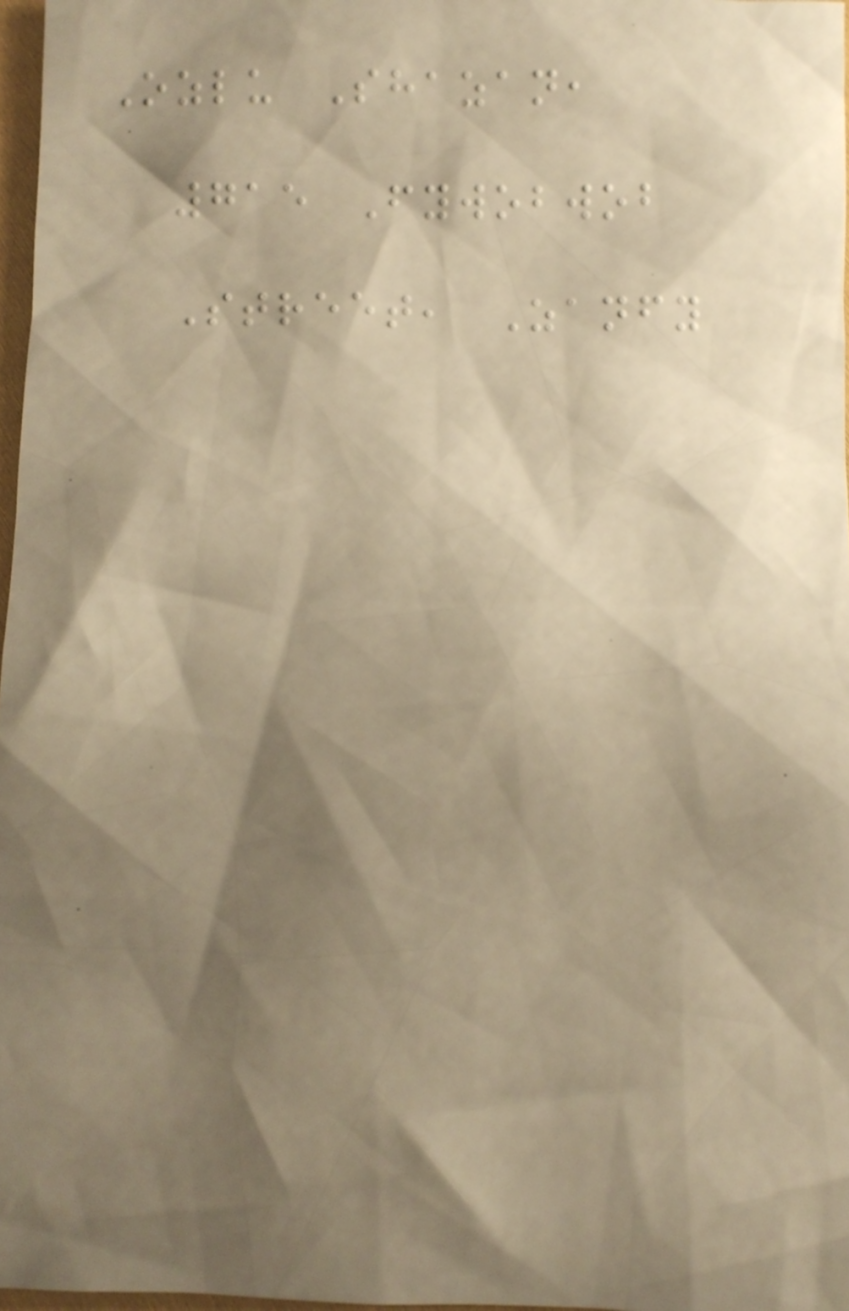Ozlu Shazan,
715 Fywobwob
Street, Zanfy
